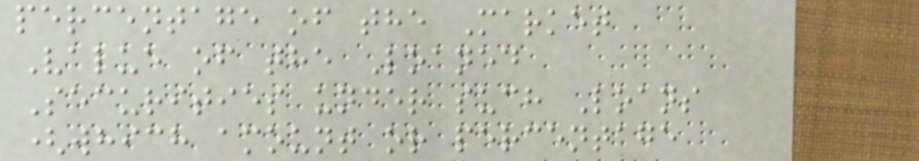percentage of the Market
Value of the Loaned
Securities under such Loans
(which amount or percentage
